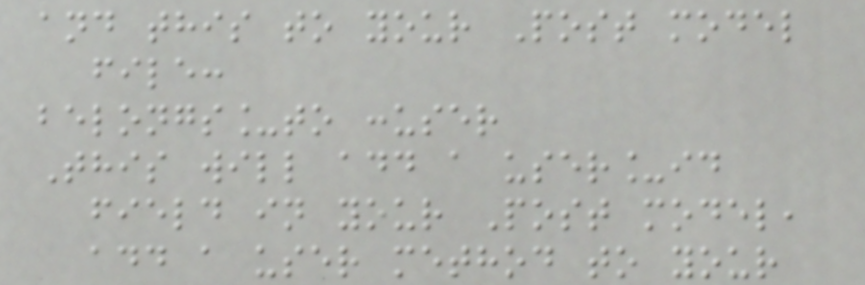and this to your Post model
file:
belongs_to :user
This will add a user_id
field in your Post model,
add a user method to your
